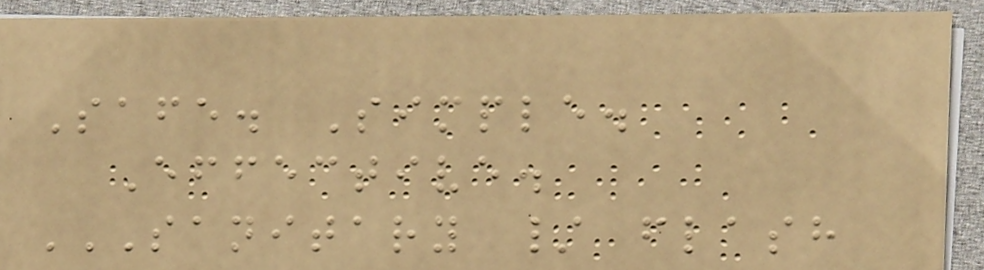Safe. Simple.
Effective.
SANITARY / FLASH
